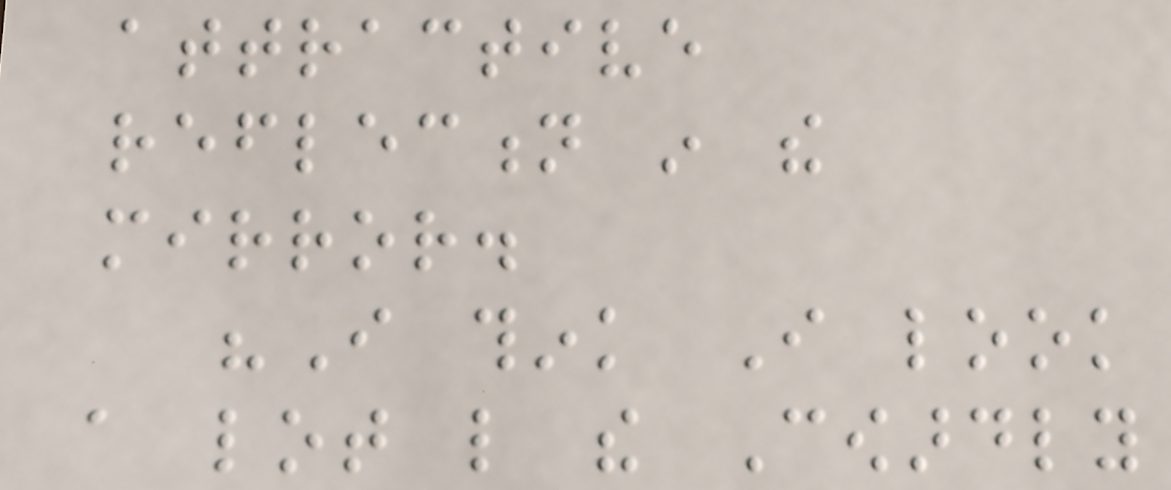attractive
reflection in the
mirror.
"I think I look
a lot like the Cowardly
